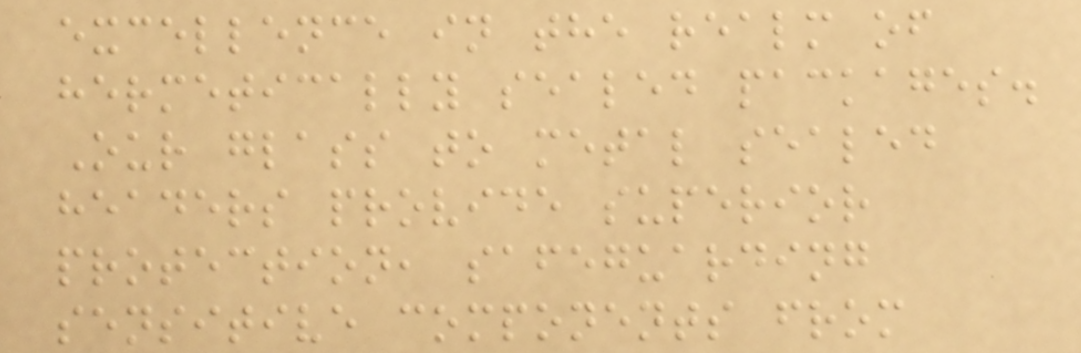excellence in the realm of
hermetically sealed packages.
Our glass to metal sealed
headers provide superior
protection, safeguarding
sensitive components from
